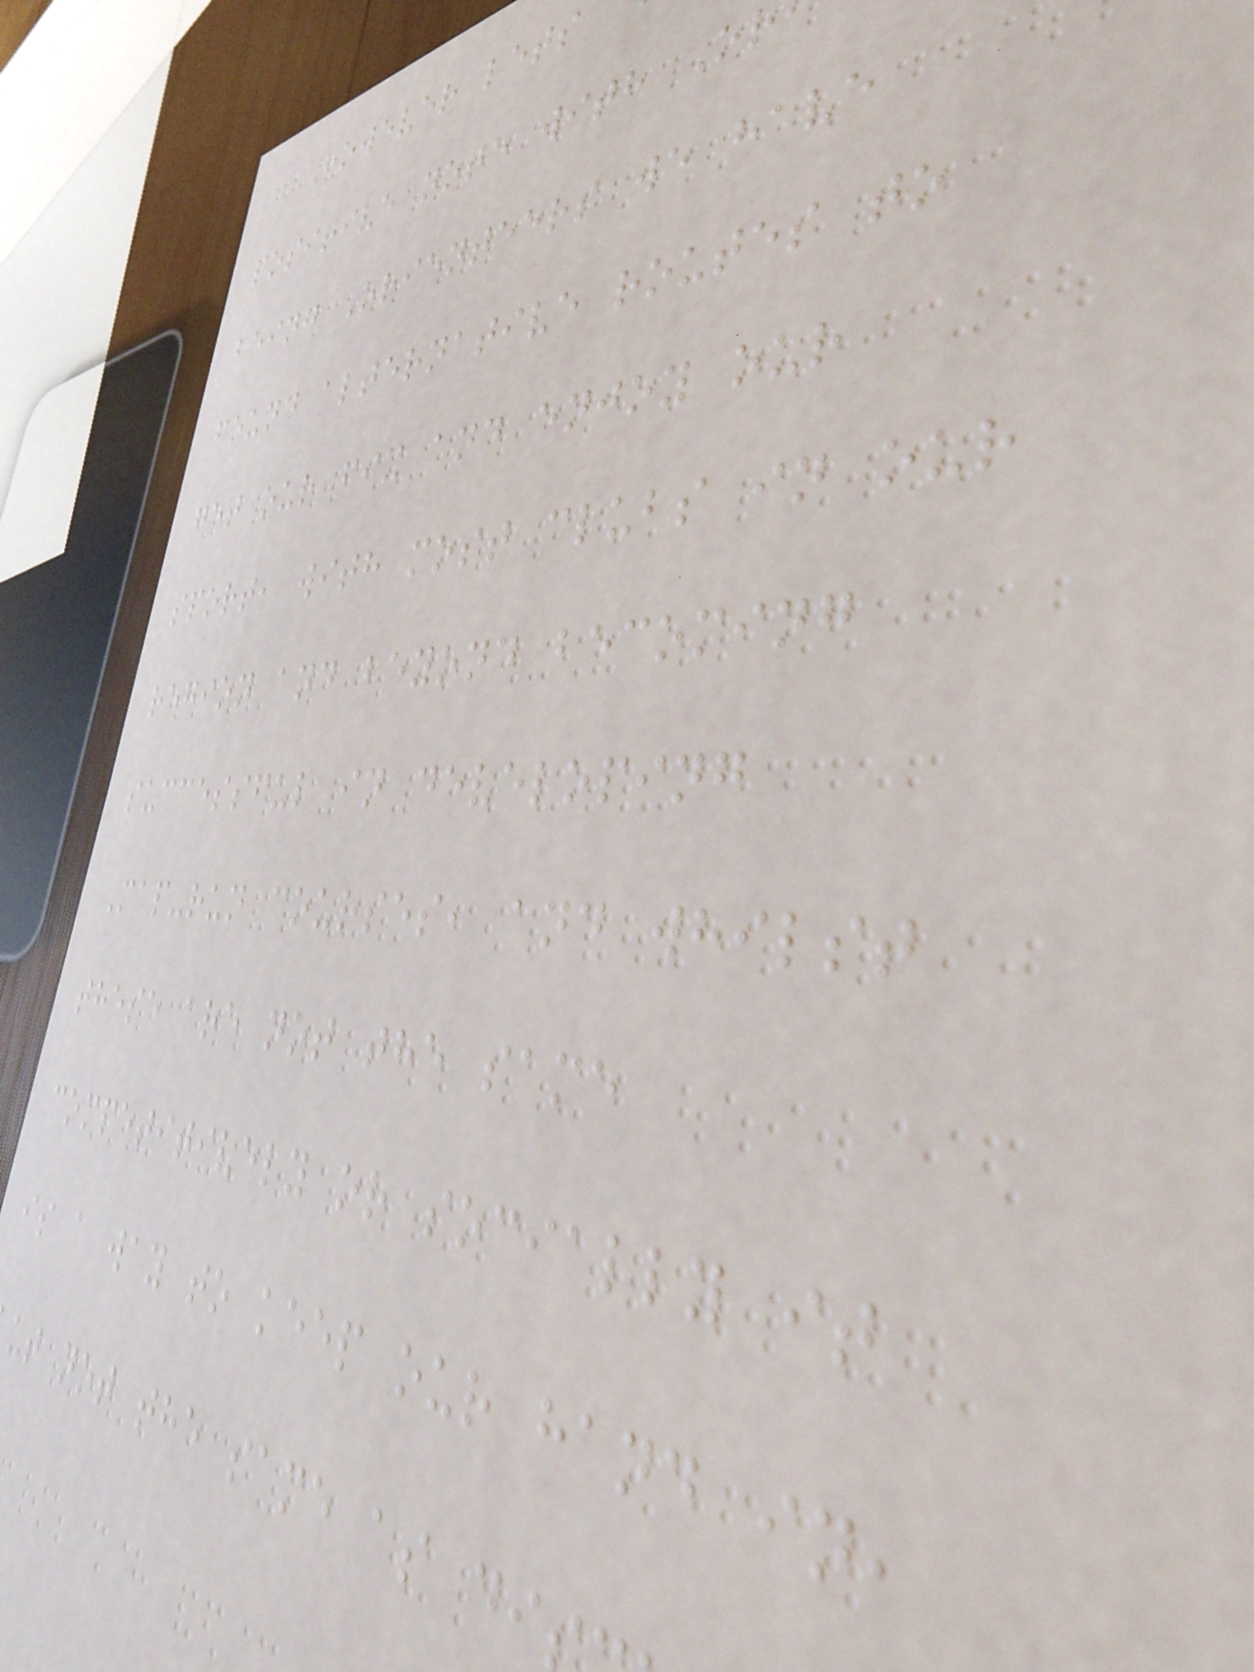However lets
positive note with Or
being Orienteers we have
found alternative routes to
get our fix and enjoy our
sport, with most clubs in our
region and beyond becoming
successful in developing
Map-run courses, and whilst
these are not the same
competitively or socially it
is a way to keep our hand in,
ut not the same as di
